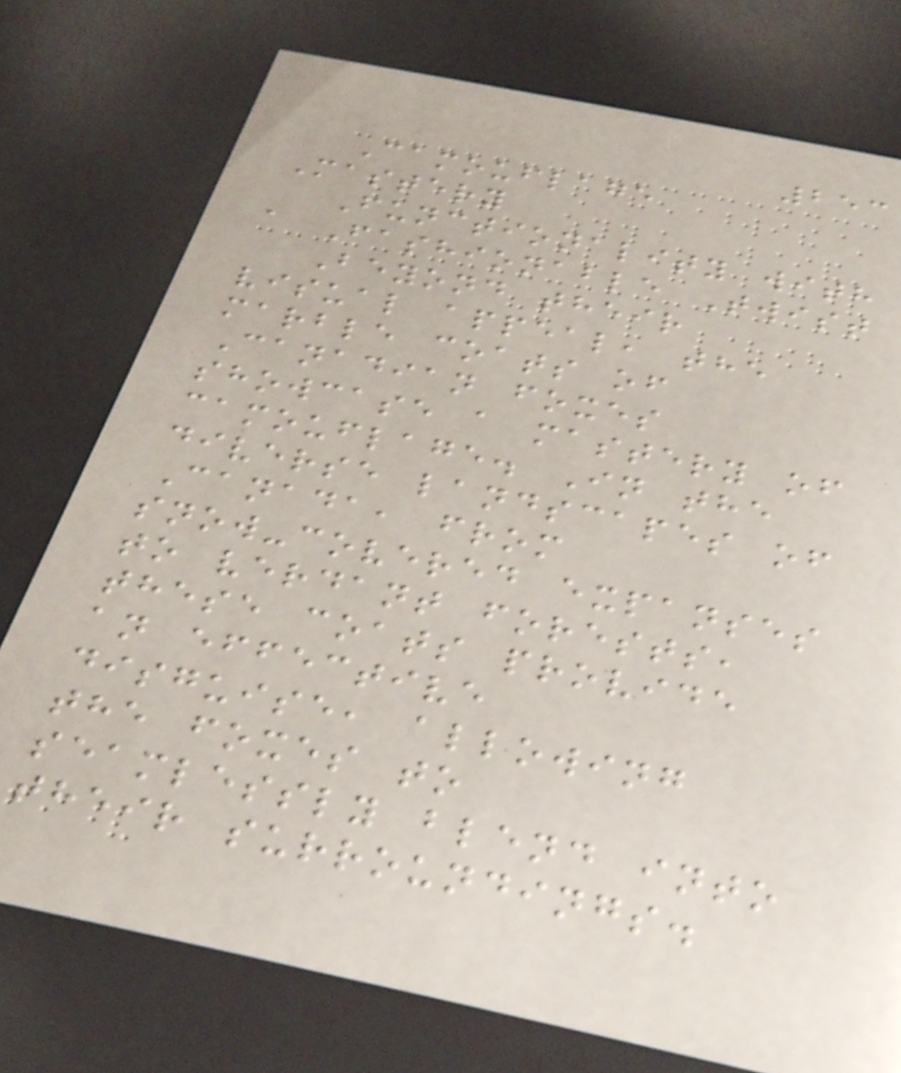253
Camouflage
Mastery
Functionality with
a Fashionable Twist
Beyond their
visual appeal, the
marble coats of
Canadian foxes
showcase a mastery of
camouflage. In the
diverse landscapes of
Canada, from
snow-covered expanses
to verdant forests,
these coats provide
an effective
disguise, allowing
the foxes to
seamlessly blend into
their surroundings.
